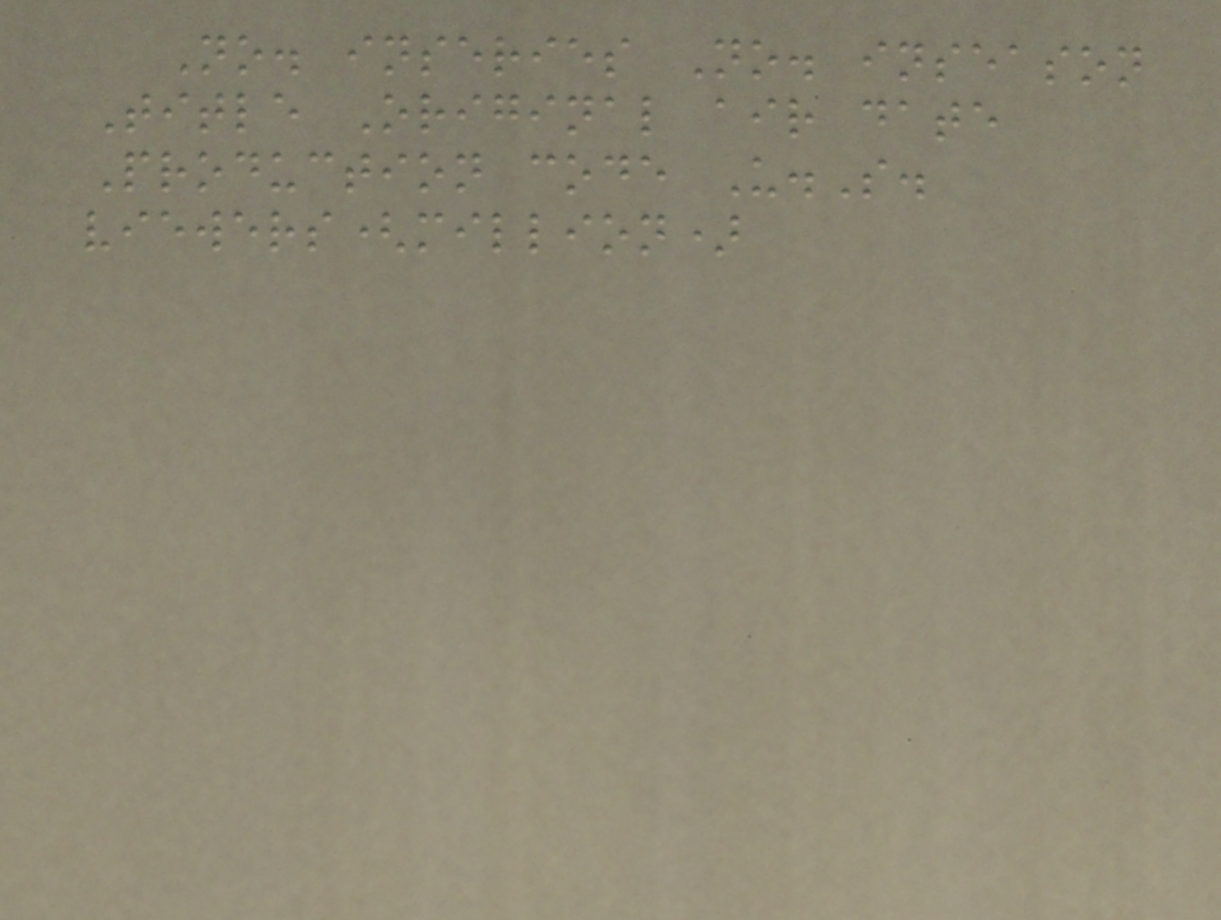No. inseries No. inseason
Title Original air date
Production code U.S.
viewers(million)
